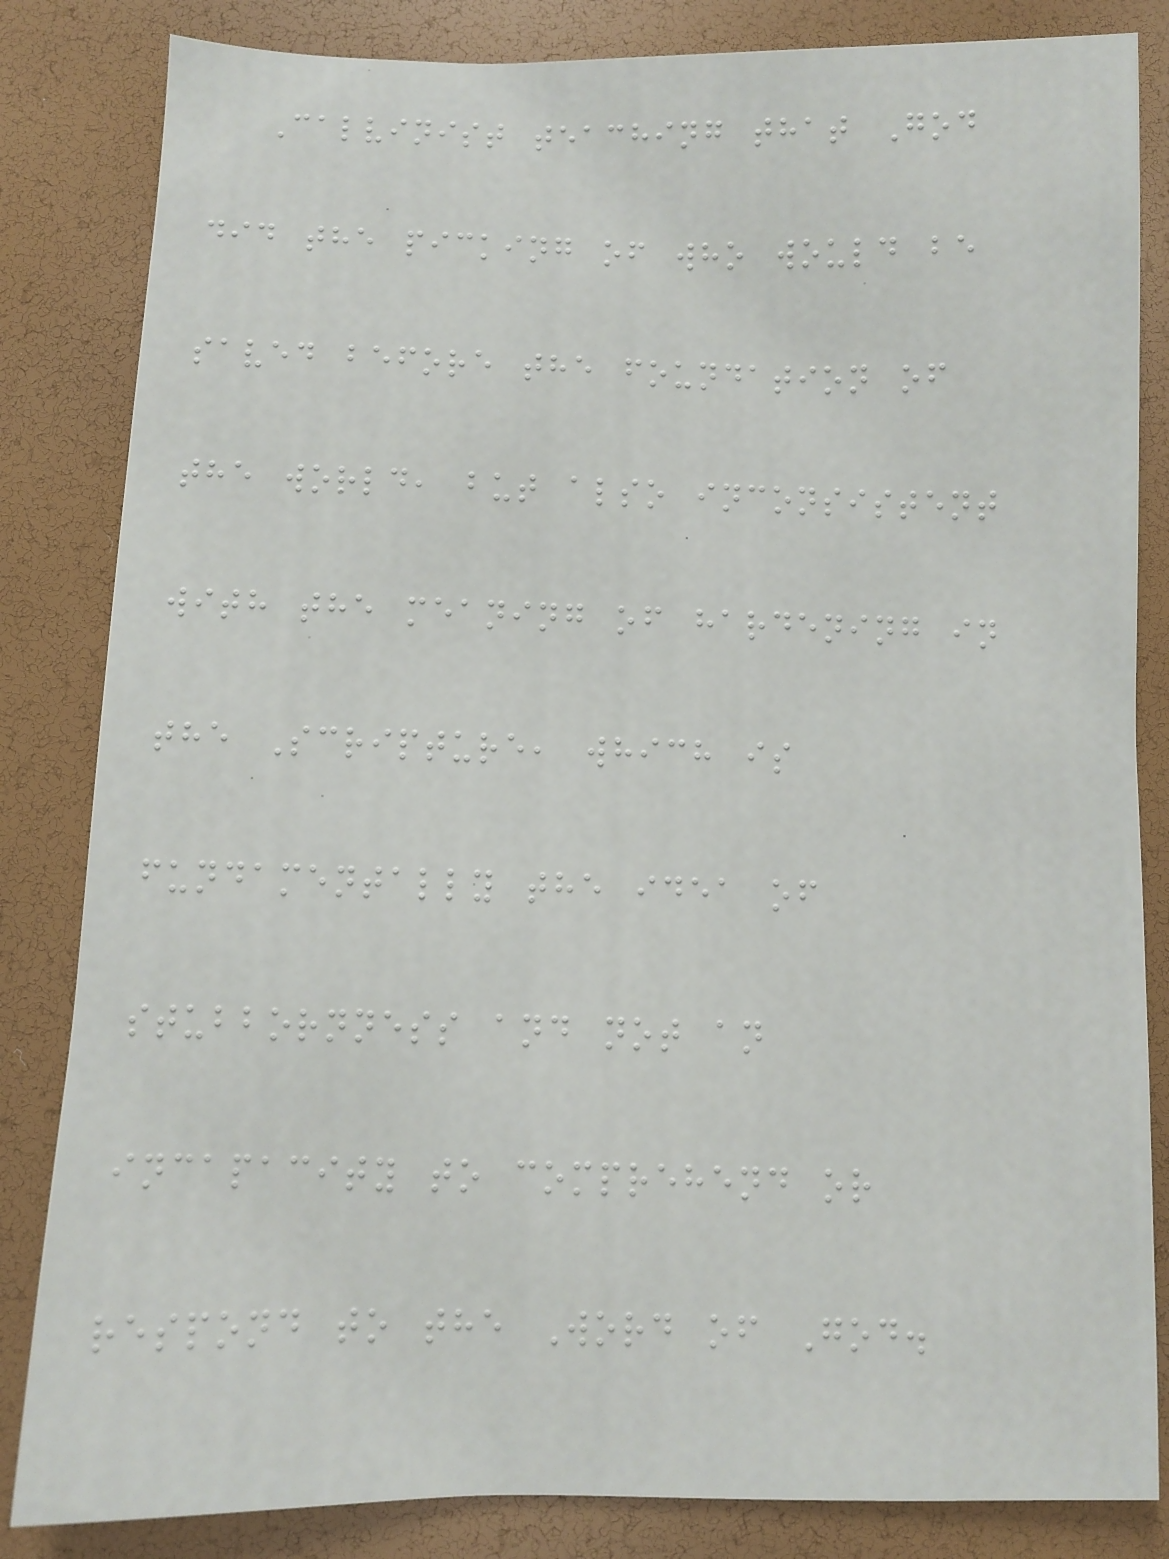Calvinist teaching that God
did the picking of who would be
saved before the foundation of
the world, but also inconsistent
with the meaning of hardening in
the Scripture, which is
fundamentally the idea of
stubbornness and not an
incapacity to comprehend or
respond to the Word of God.
